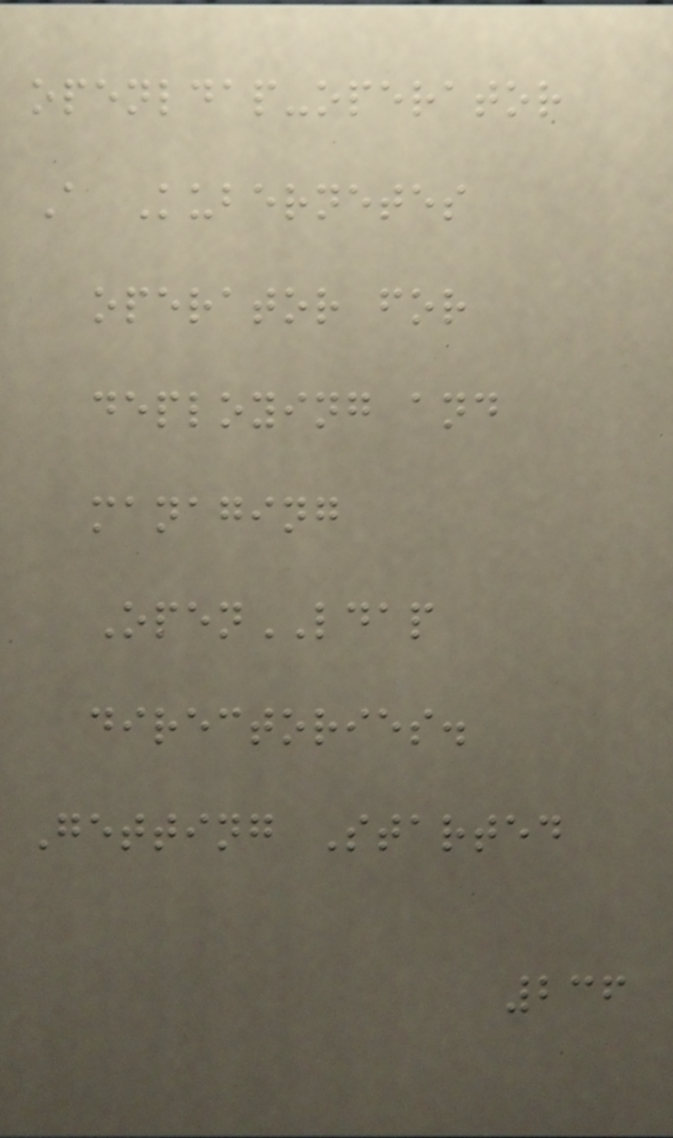openldap-operator
A Kubernetes
operator for
deploying and
managing
OpenLDAP
directories.
Getting Started
236
